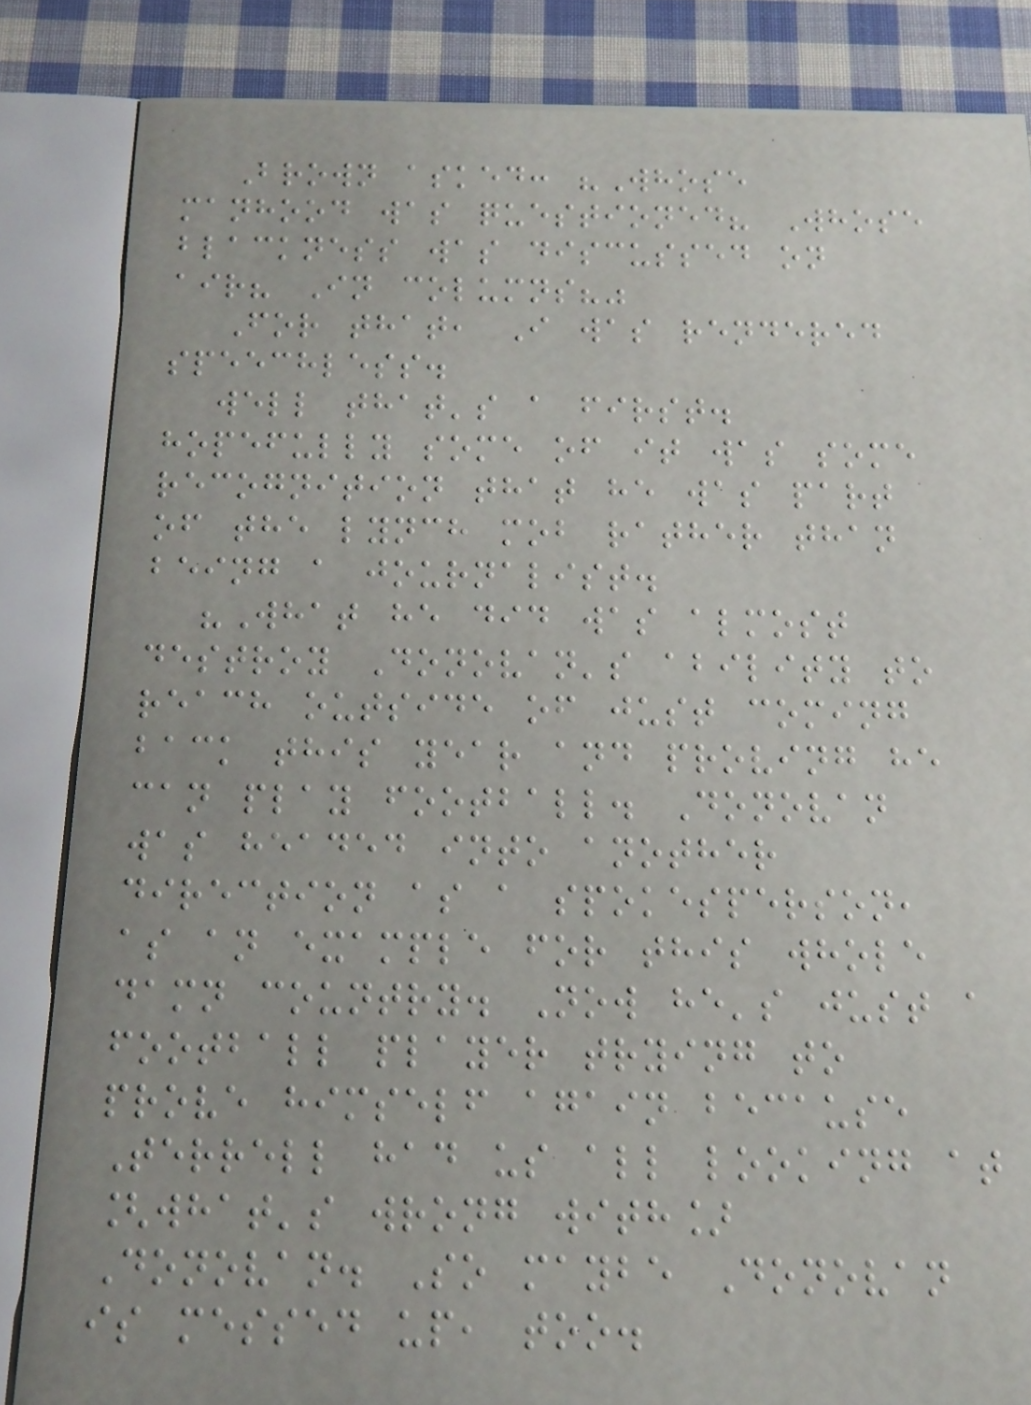Brown asked: "Whose
manhood was questioned? Whose
blackness was discussed on
air? In columns?"
For that, I was rendered
speechless.
well that's a first.
hopefully some of it was some
recognition that he was part
of the lynch mob rather than
being a journalist.
"What he did was almost
destroy Donovan's ability to
reach outside of just coming
back this year and proving he
can play football. Donovan
was headed into another
direction as a spokesperson,
as an example for this whole
damn country. Now he's just a
football player trying to
prove himself again because
Terrell had us all looking at
[what's wrong with]
Donovan. So maybe Donovan
is messed up, too.
